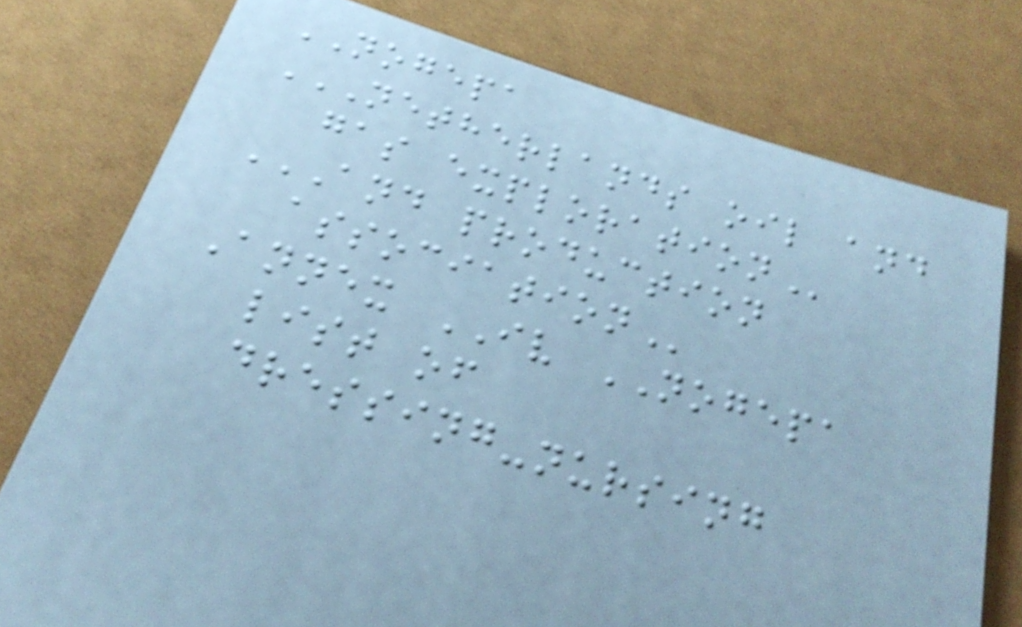NOGEPA
NETHERLANDS OIL AND
GAS EXPLORATION
AND PRODUCTION
ASSOCIATION
Annex IV NOGEPA
list of
dressing-nursing
